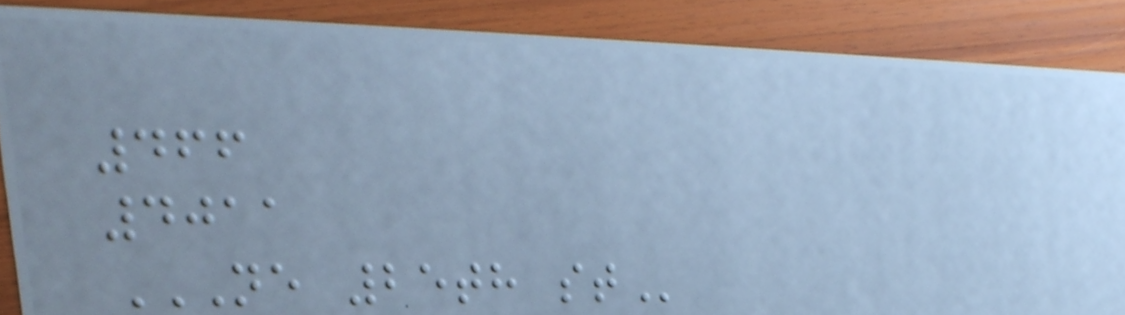466
4011
NE 25TH ST
